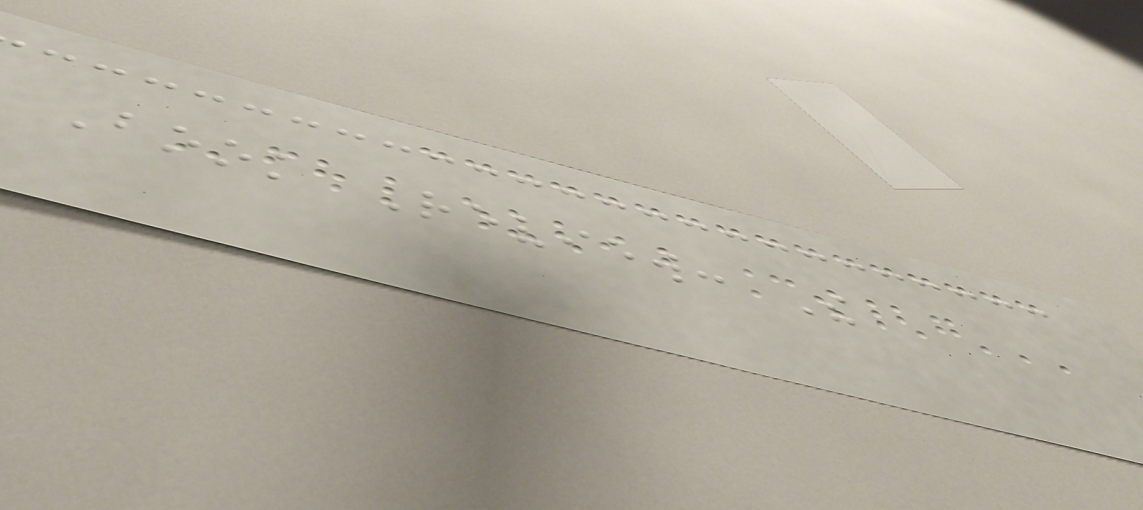Book Review: The
